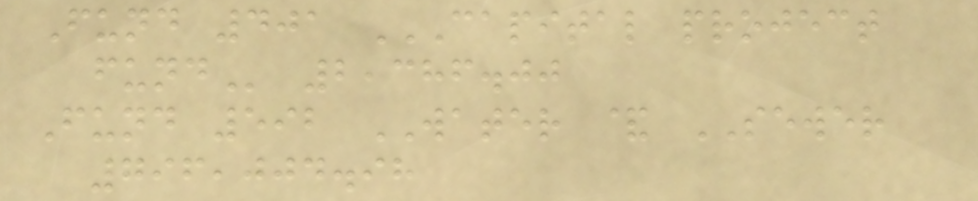Fund 401 CAPITAL PROJECT
FUND 2,386.00
Fund 592 WATER & SEWER
796,004.98
